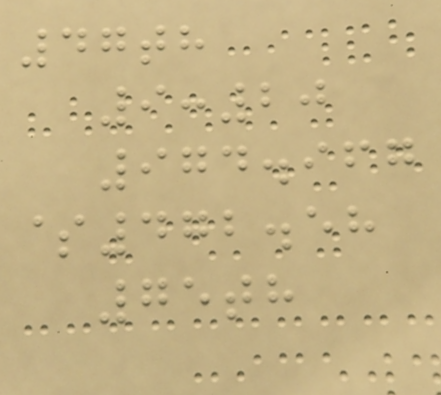47th
9:20
974.967
$472.58
75th
